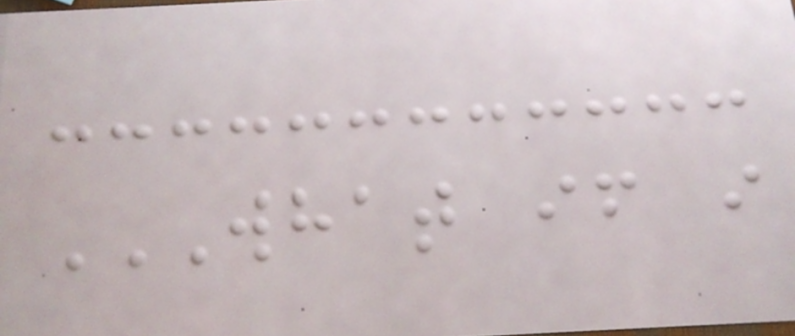WHAT IF I
